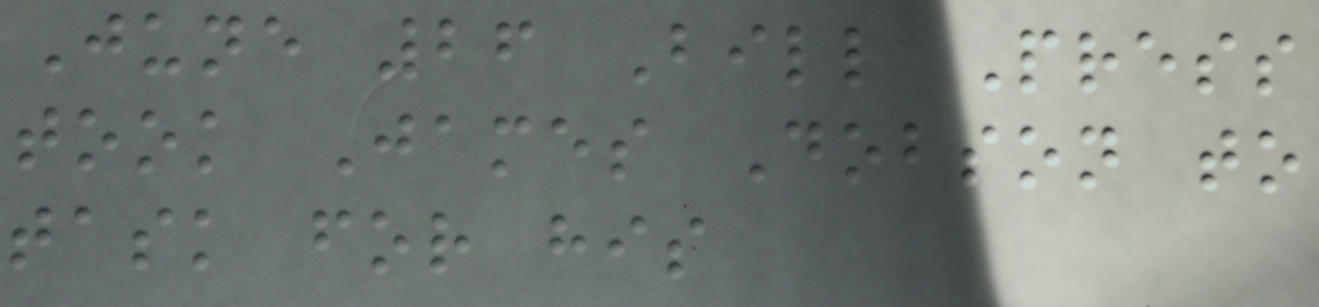June 26 Bill Press
took James Dobson to
task for his
